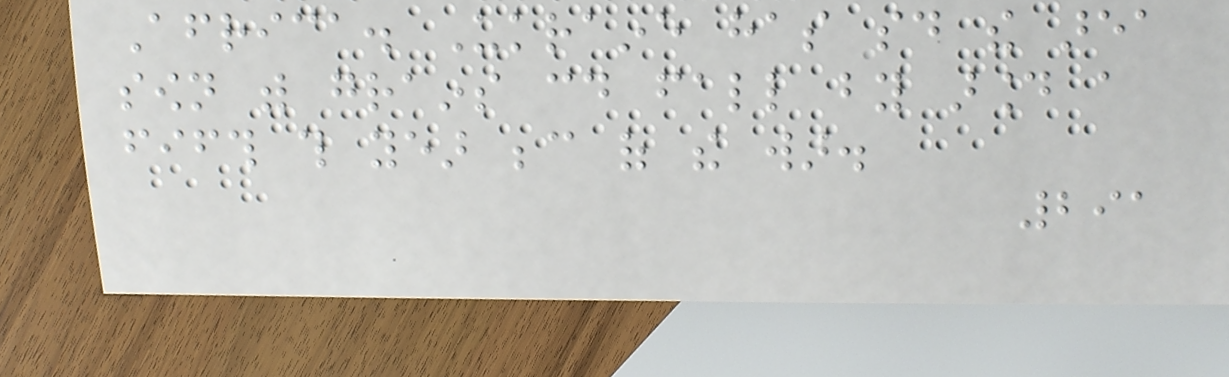Africa. Ukraine has said the area
sown with grains could fall by around a
fifth this year because of the war.
291
